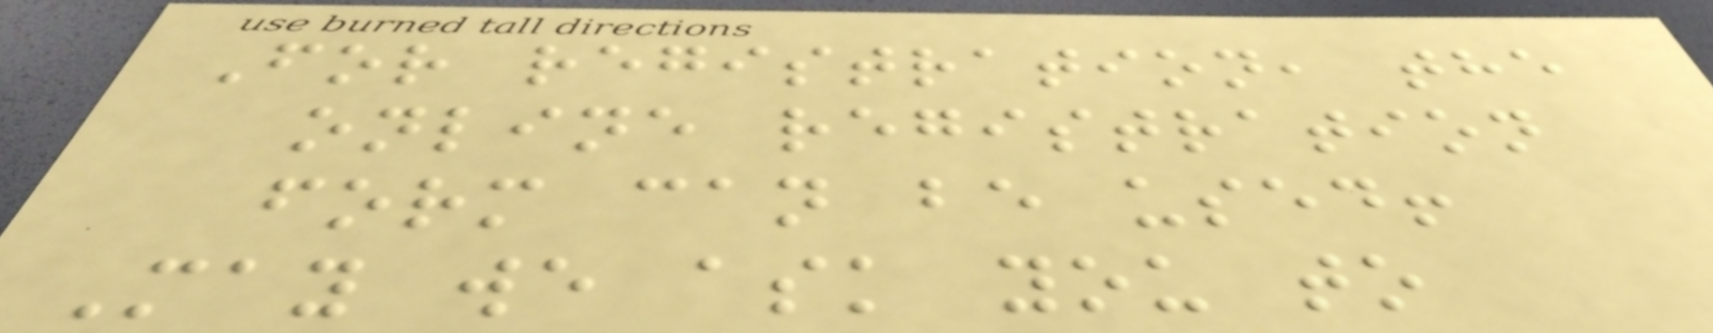For registration, the
online registration
form can be used!
May we ask you to
